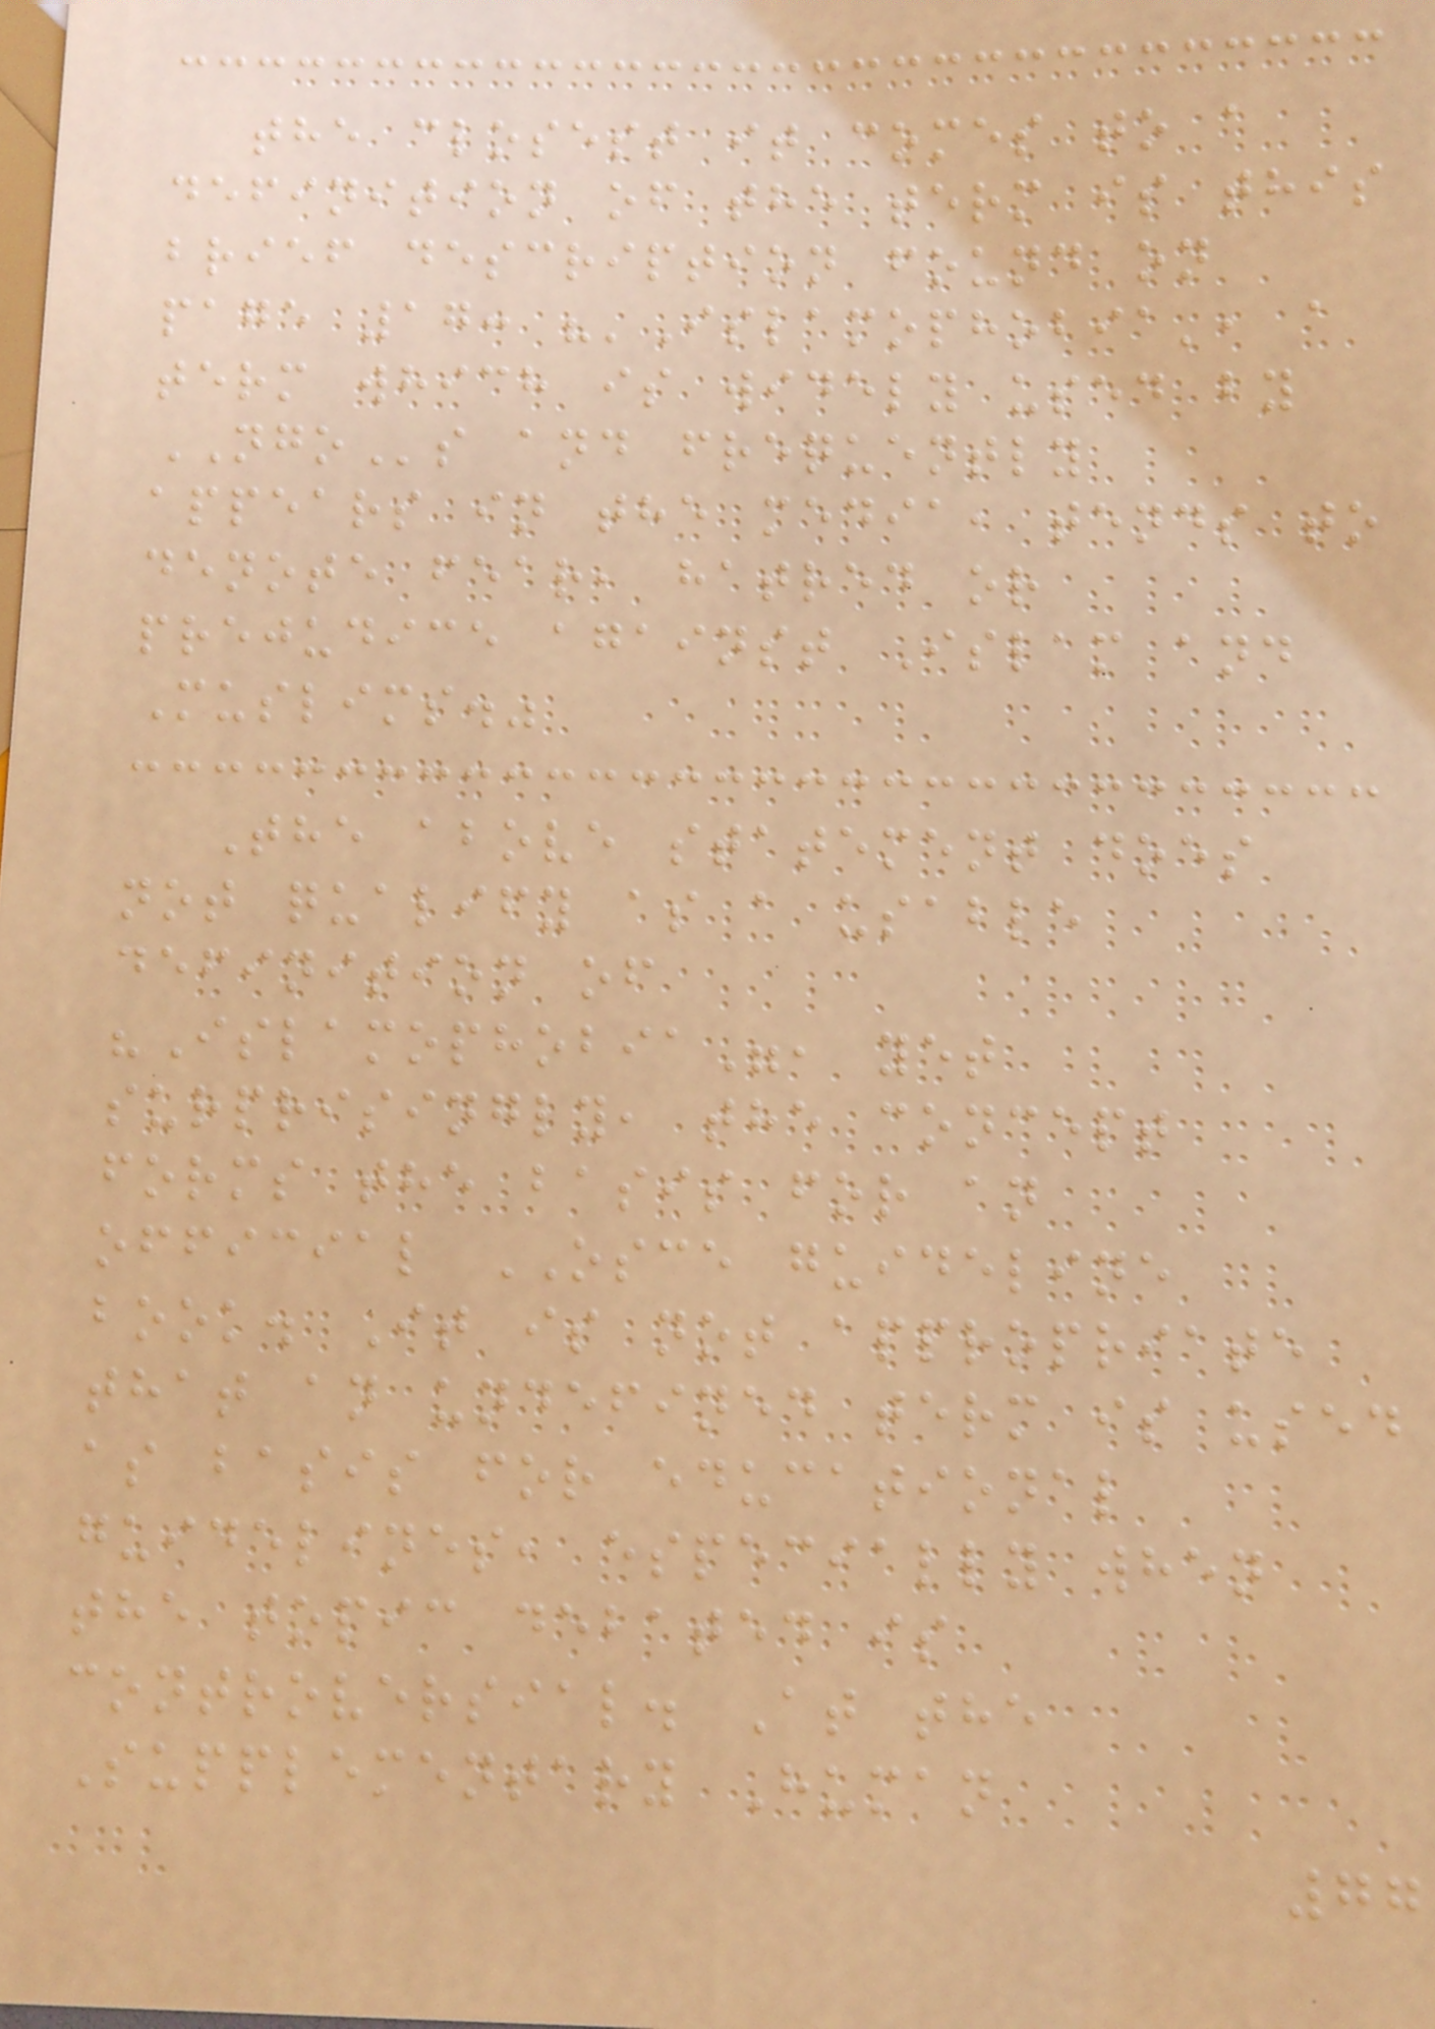the closest it comes to a
definition of the term is this
brief description found on
page 17: "'Islamophobia', a
term which is widely used by
NGOs and frequently
appears in the media, tends to
denote fear, hatred or
prejudice against Islam and
Muslims."
The above statement does
not qualify as a usable
definition of
"Islamophobia", yet
surprisingly, the concept
forms the basis for an
official OSCE guideline
book. It is not appropriate
that an undefined term is used
as basis for educational
guidelines, especially when
the topic debated is
controversial. At the
Supplementary Human
77
